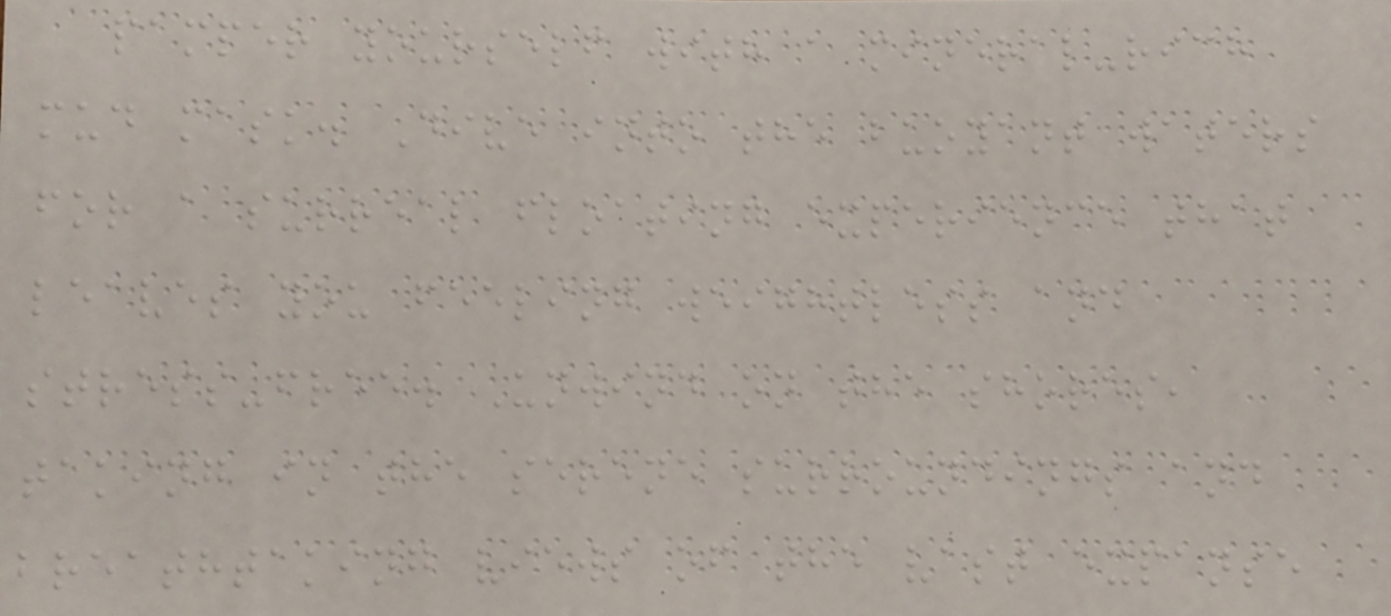pamper yourself with a mineral-rich
mud mask. Dive into the buoyant waters
for a surreal floating experience that
leaves you feeling weightless and
stress-free. Unwind on the shores,
taking in the serene surroundings and
breathtaking views of the vast expanse
